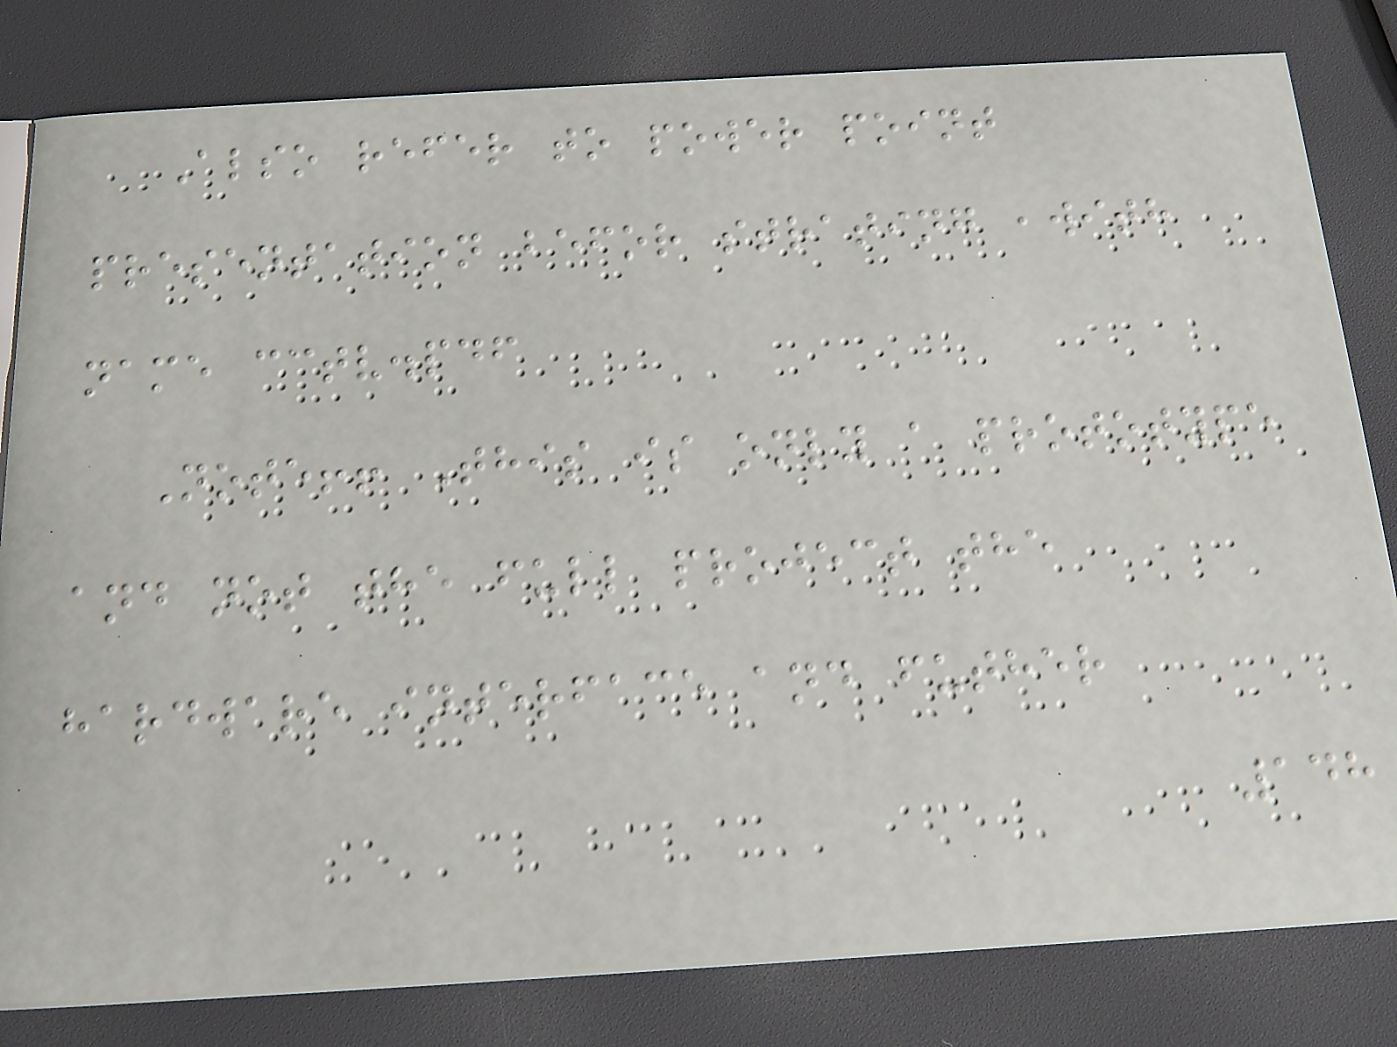Also refer to power point
presentation befor strating ,with
name cctv.pdf
Note!! This is only a prototype
and not the full project the
hardware interface and futher
148
